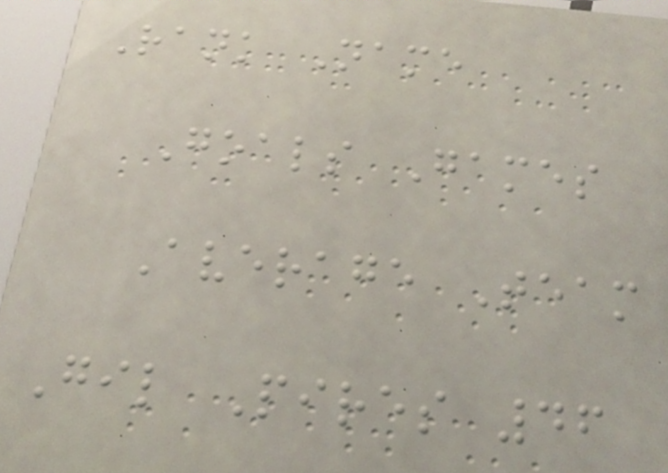Rank Name
Goals Games
Average Team
Gil Pires 46
